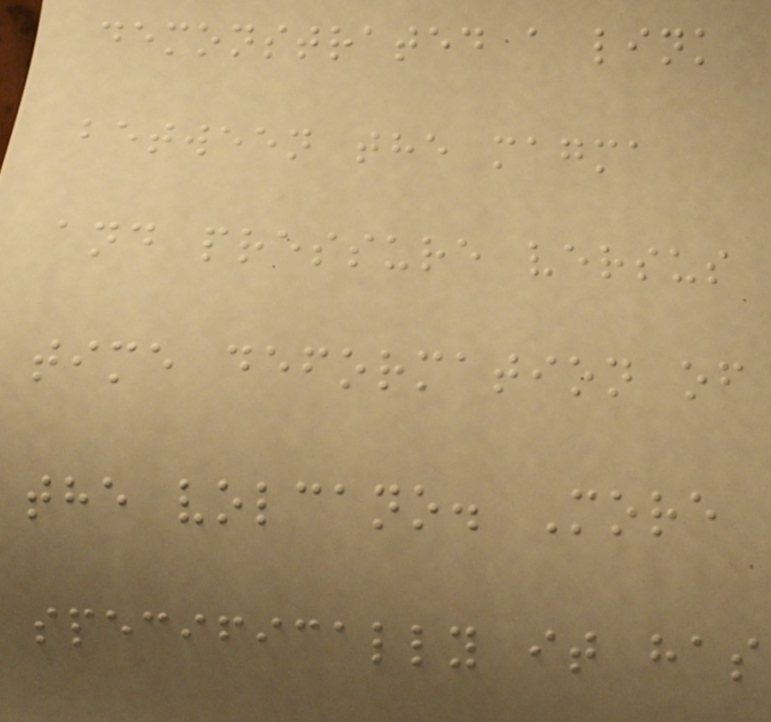demonstrated a link
between the magma
and pressure versus
time deformation of
the volcano. More
specifically it has
